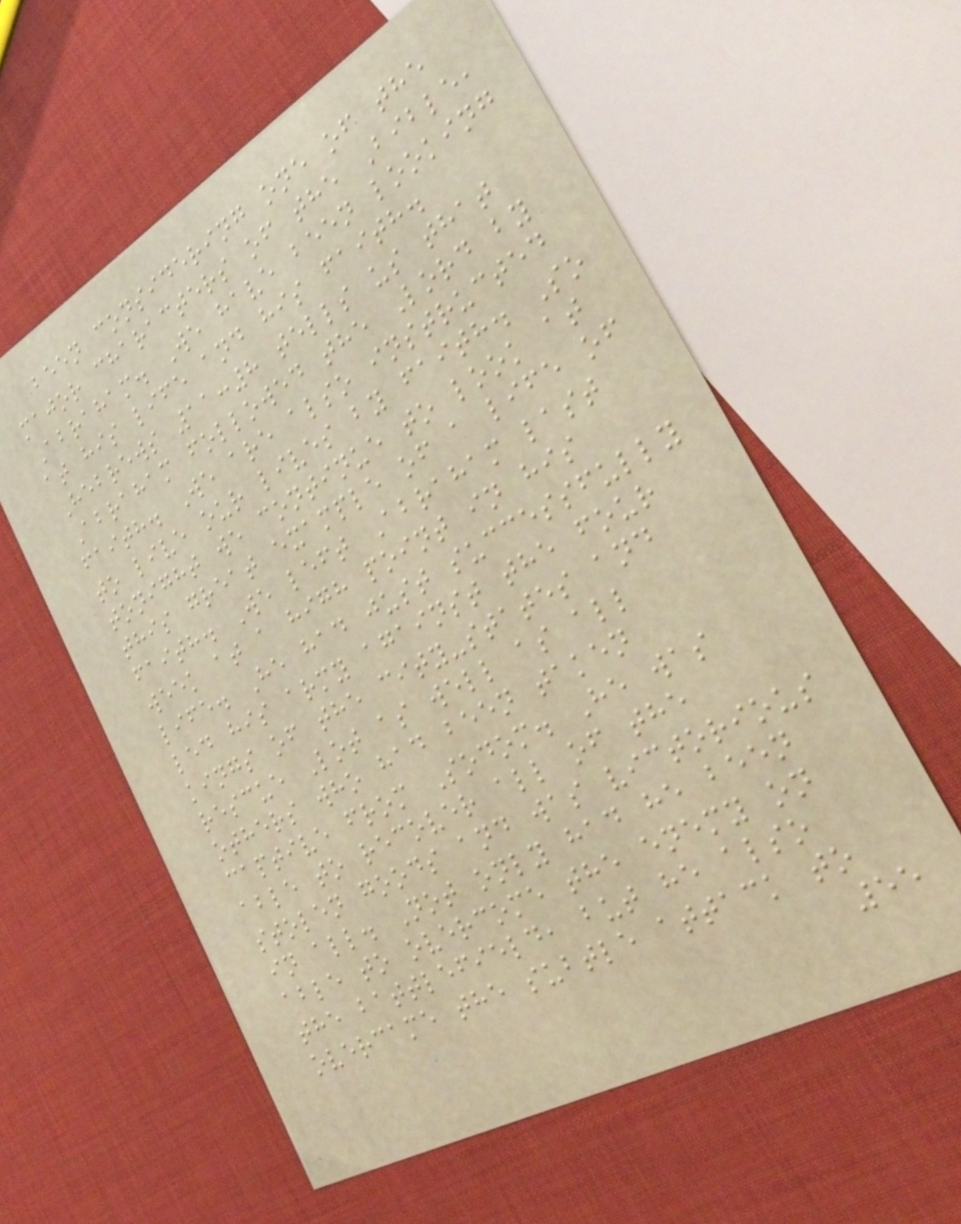been considering one of the
major characters of the Bible,
Abraham. We have been looking
at his life and his faith.
Hebrews 11:8 tells us that
Abraham followed the Lord by
faith. We are also instructed
to live our lives by faith. So
tonight we continue to look at
this great example of a life of
faith. We left Abraham last
week at a high point in his
life. He had just successfully
led his army against the four
kings of the city-states and
rescue Lot as well as all
others who had been taken
captive from Sodom. He was
able to recover all of the
stolen goods and was victorious
in all. Not only had he been
able to overcome the enemy on
the battlefield, but he also
overcame the subtle attack to
55
